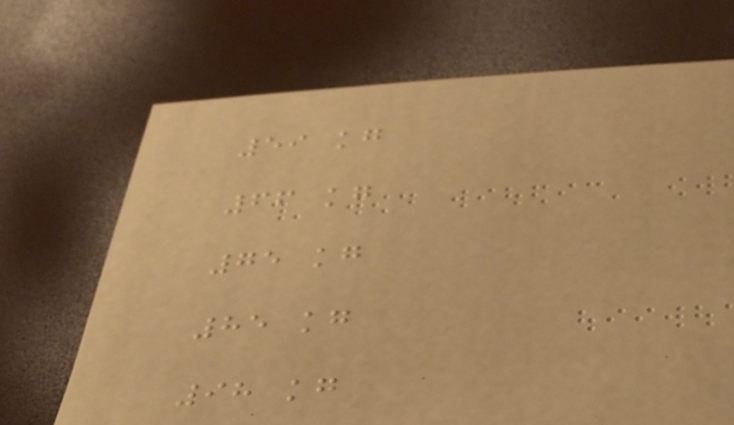59 kg
66 kg
75 kg
85 kg
98 kg
